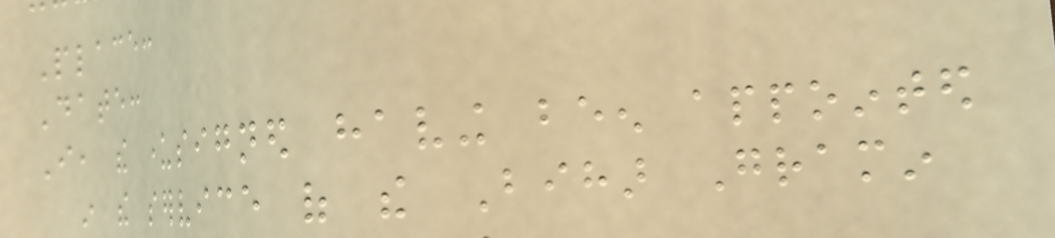Place:
Date:
I, the undersigned having been appointed
in the service of the Bihar Gramin
